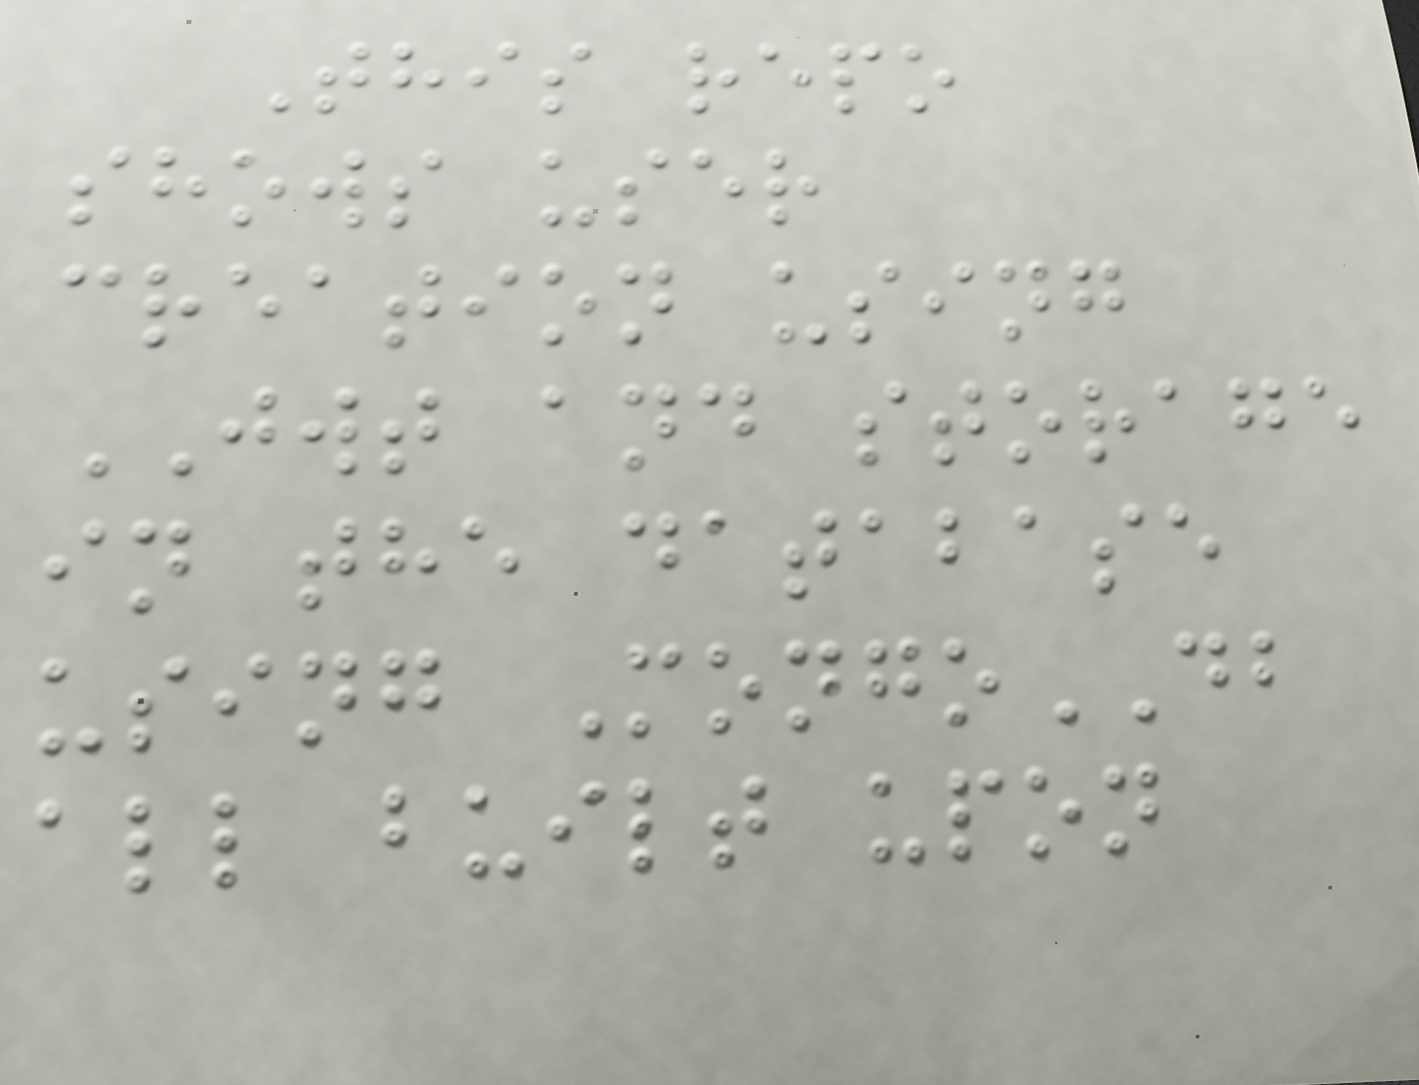This repo
shows user
creation using
JWT and storage
in the database
using MongoDB
all built upon
